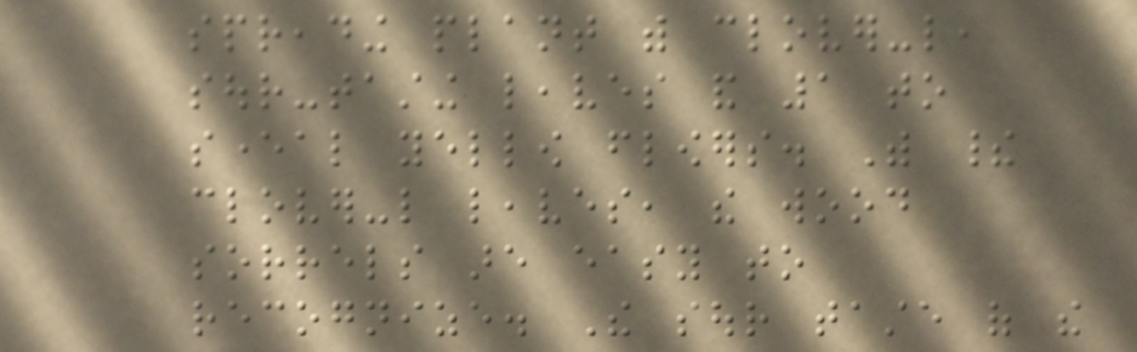spreading plant with clover-like,
sour-tasting leaves and 1 to
several yellow flowers. With their
clover-like leaves, the wood
sorrels are easy to
recognize. The sour taste of the
